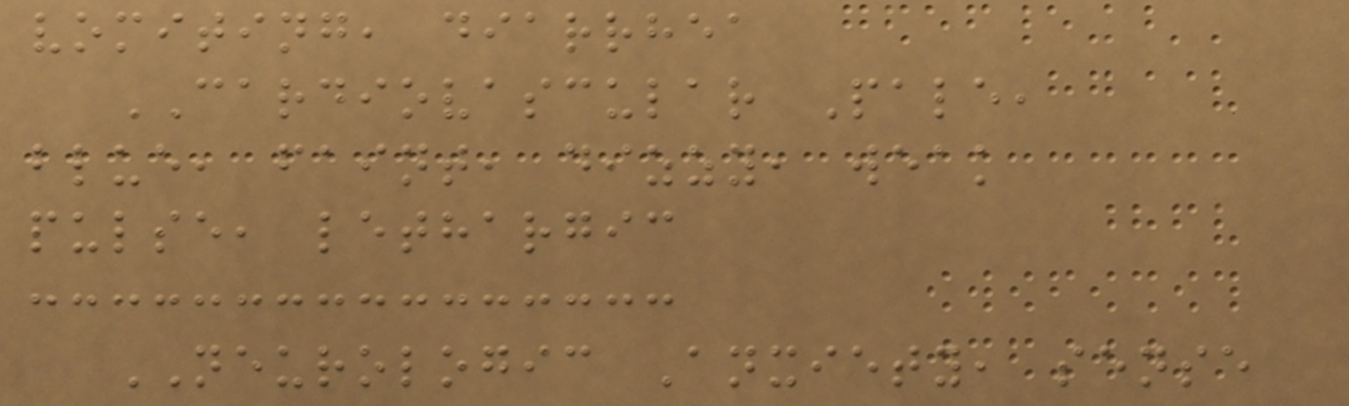vomiting, diarrhea
CARDIOVASCULAR Pale,
blue, faint, dizzy, weak
pulse, lethargic
NEUROLOGIC Anxiety, sense
